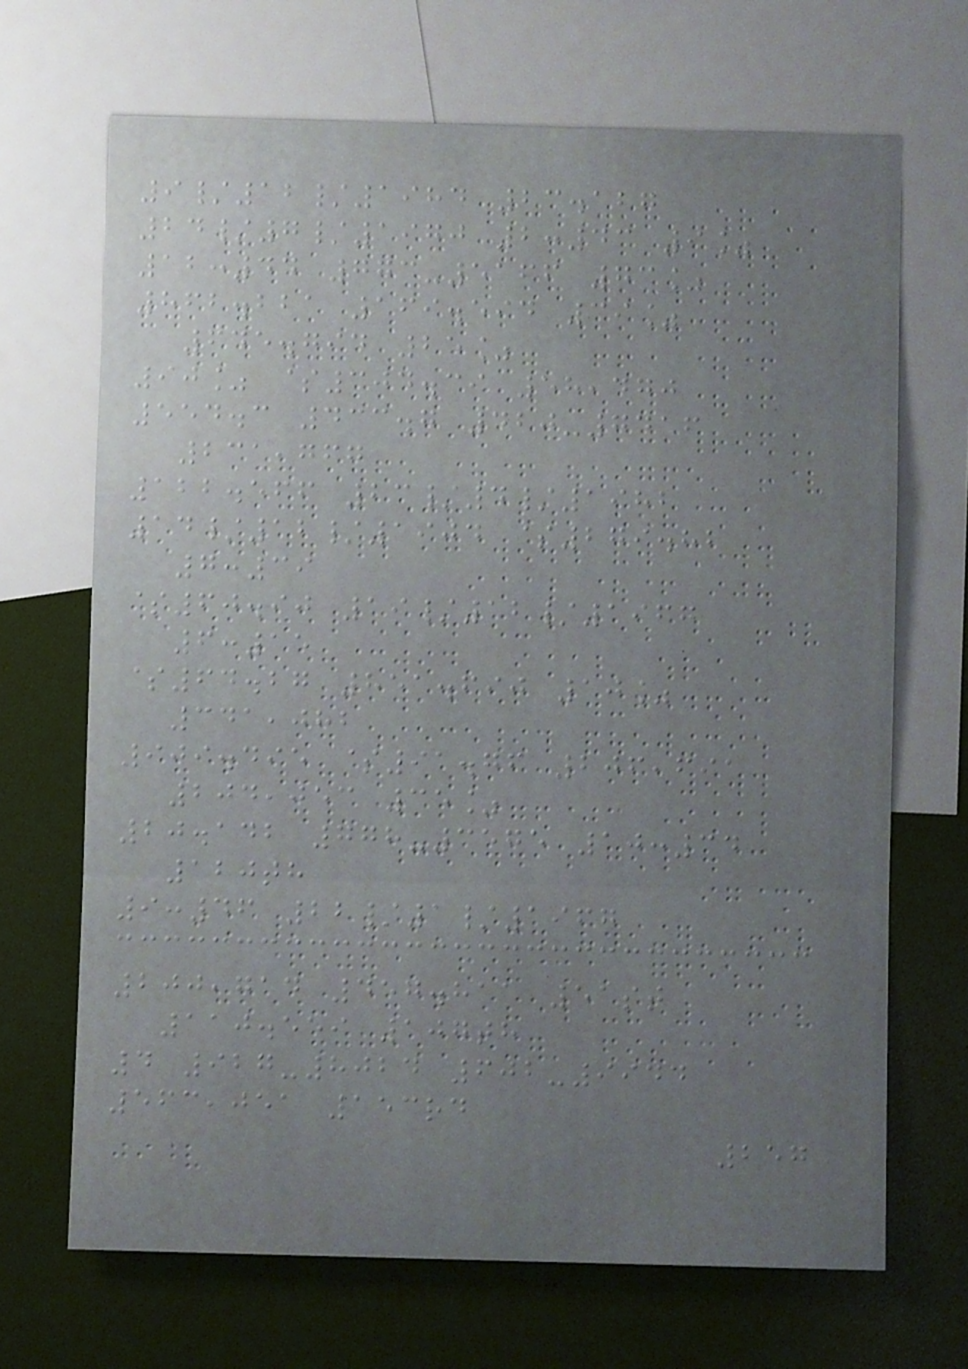9/12/1984 23.127
24/7/1970 2:43 9%
12:44 773-5166 73%
862.221 169.594 39%
645.794 25%
90% $304.39 58,470
554.3 433.7 420-7416
231,767
122.566 23/4/1982
14/12/1904 $279.82
7:39
$60.90 19/12/1967
6:15
$64.27 851.690 10%
341,082
909.495 $91.76 206,691
204,053 35%
20.142 778-3575 10:34
120th
9:46 22/1/1967
200,714 457.811 51st
110.559 107th
4 927-8024 602-9944
563,051 153rd
257
